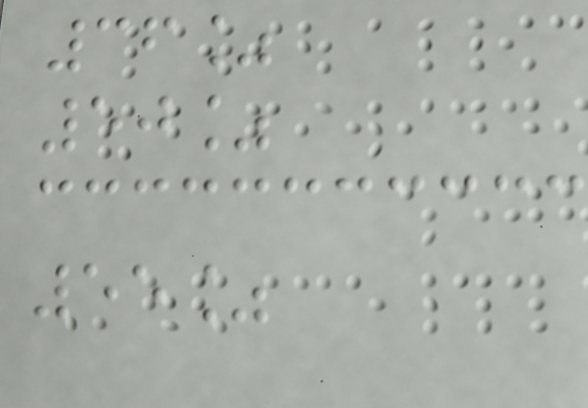36%
50%
55%
